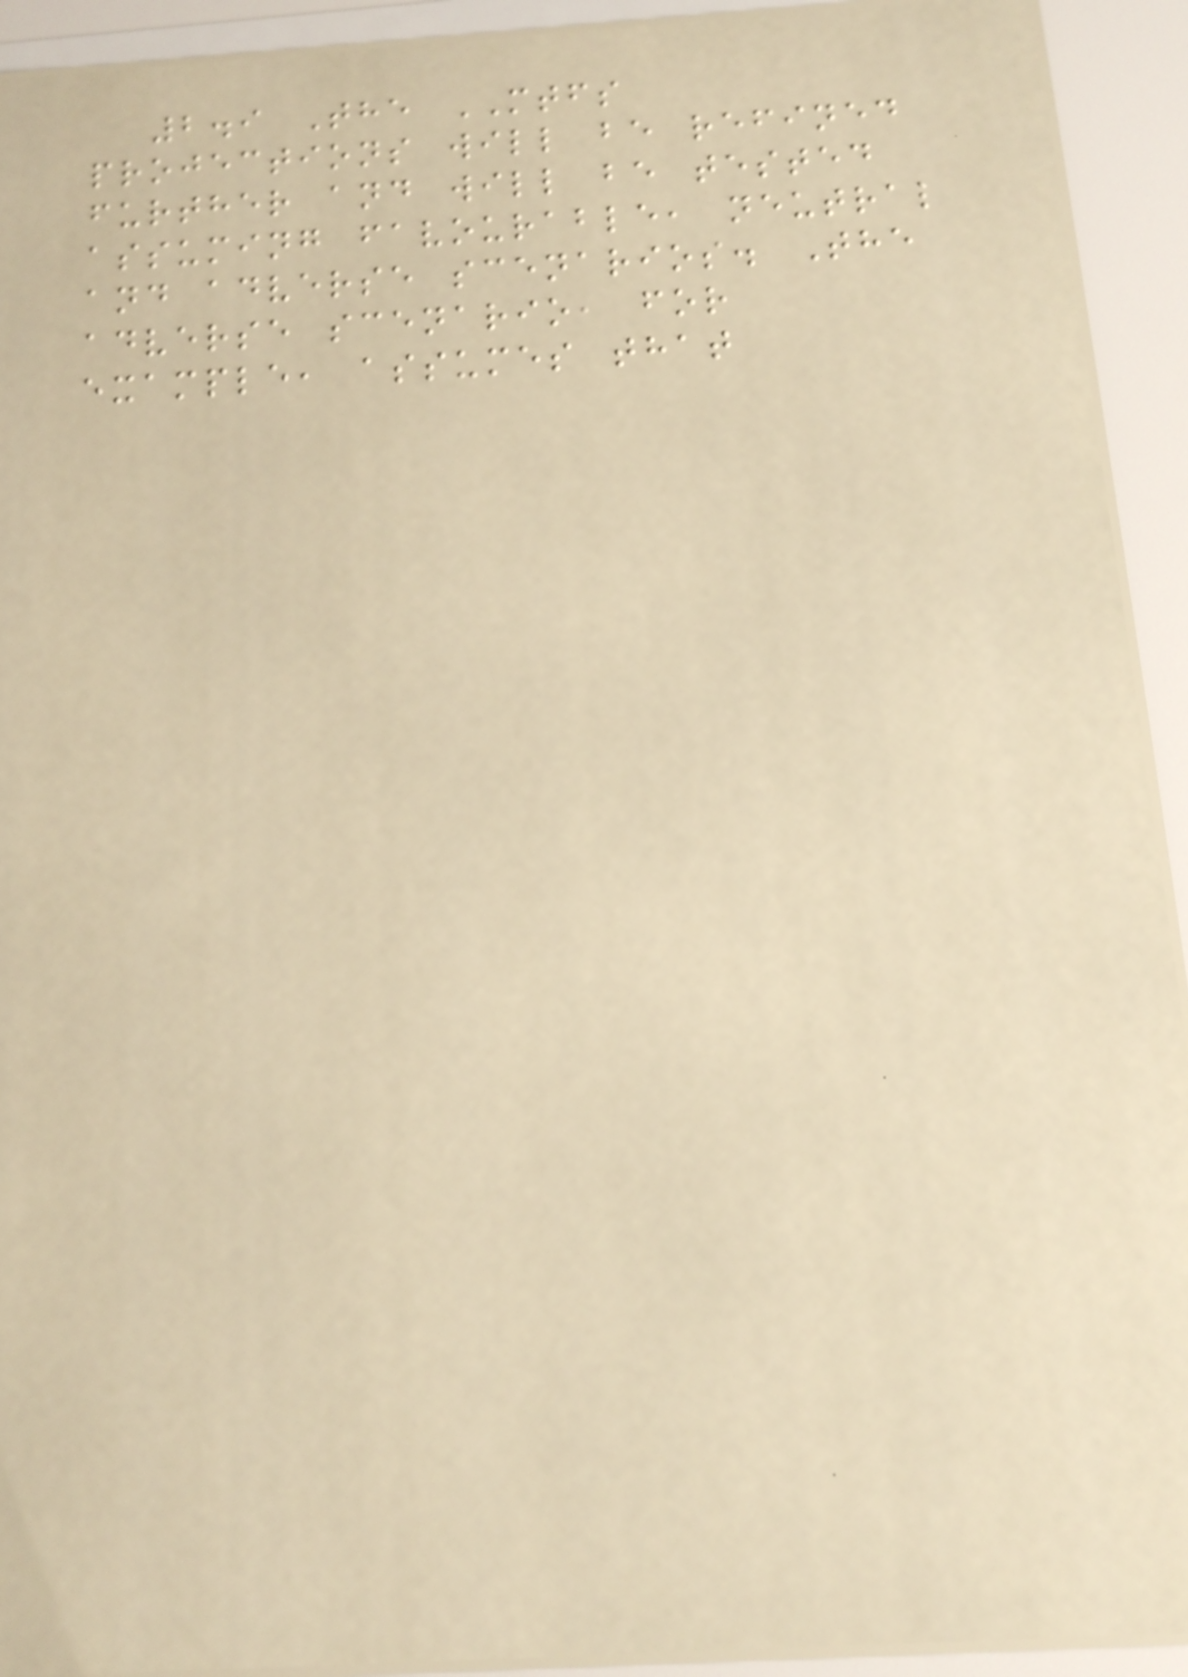2.9 The MTFS
projections will be refined
further and will be tested
assuming favourable, neutral
and adverse scenarios. The
adverse scenario, for
example, assumes that
